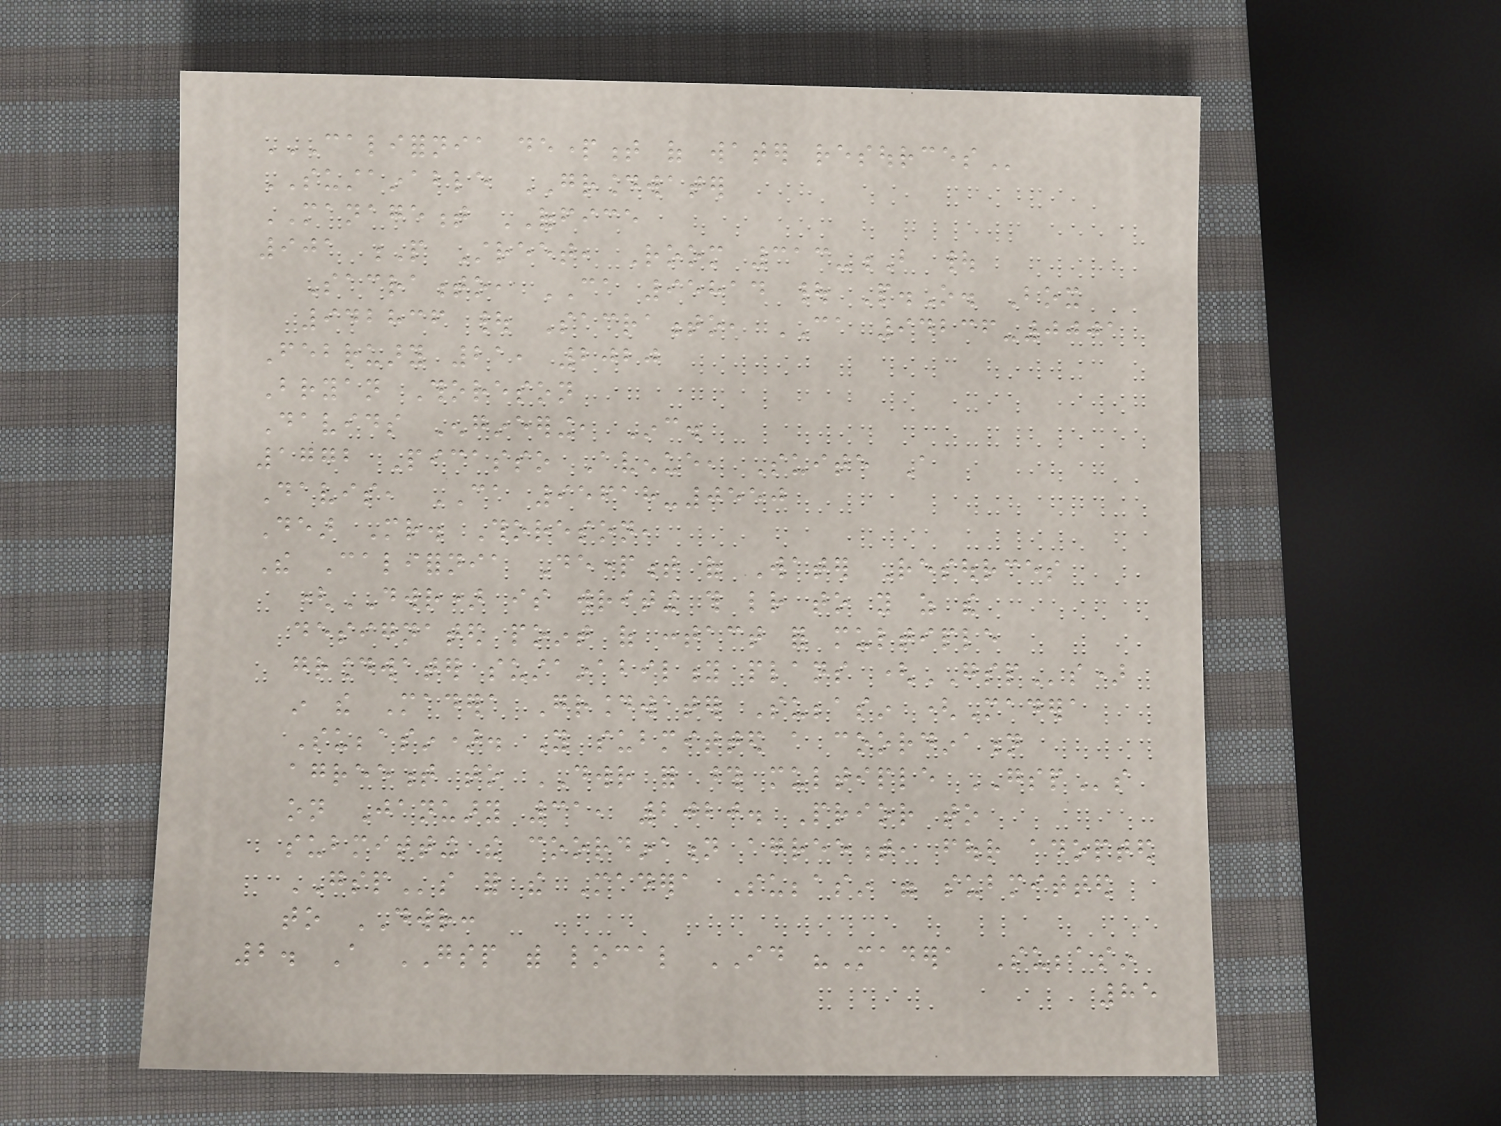CALIFORNIA DEPARTMENT OF WATER RESOURCES
SUSTAINABLE GROUNDWATER
MANAGEMENT OFFICE
901 P Street, Room 313-B |
Sacramento, CA 95814 | P.O. Box
942836 | Sacramento, CA 94236-0001
February 21, 2020
Bryan Thoreson
Davids Engineering, Inc.
1772 Picasso Avenue, Suite A
Davis, CA 95618-0550
Dear Mr. Thoreson,
The California Department of Water Resources
(DWR) is writing this letter to you as the
designated point of contact for multiple
groundwater sustainability plans (GSPs)
in the Madera Groundwater Subbasin (Madera
Subbasin). You submitted a coordination
agreement to DWR for those multiple GSPs
on January 31, 2020. Prior to
submitting the coordination agreement, four adopted
GSPs for the Madera Subbasin were submitted
to DWR:
2. A GSP with local ID "Madera Subbasin
85
